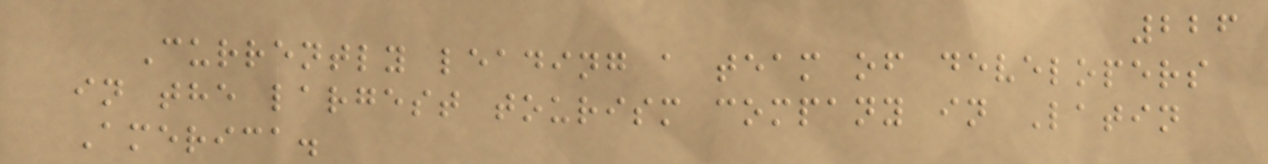226
Currently leading a team of developers
in the largest tourism company in Latin
America.
